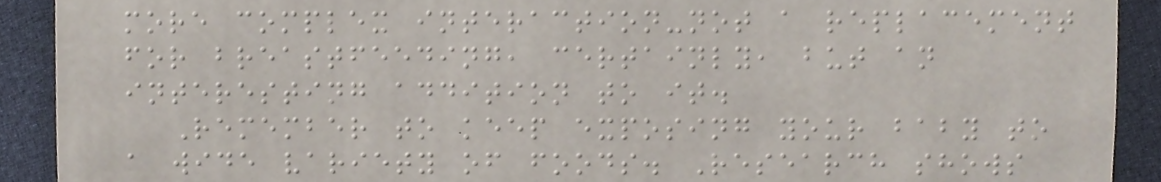more complex interaction-not a replacement
for breastfeeding, certainly, but an
interesting addition to it.
Remember to keep exposing your baby to
a wide variety of foods. Research shows
